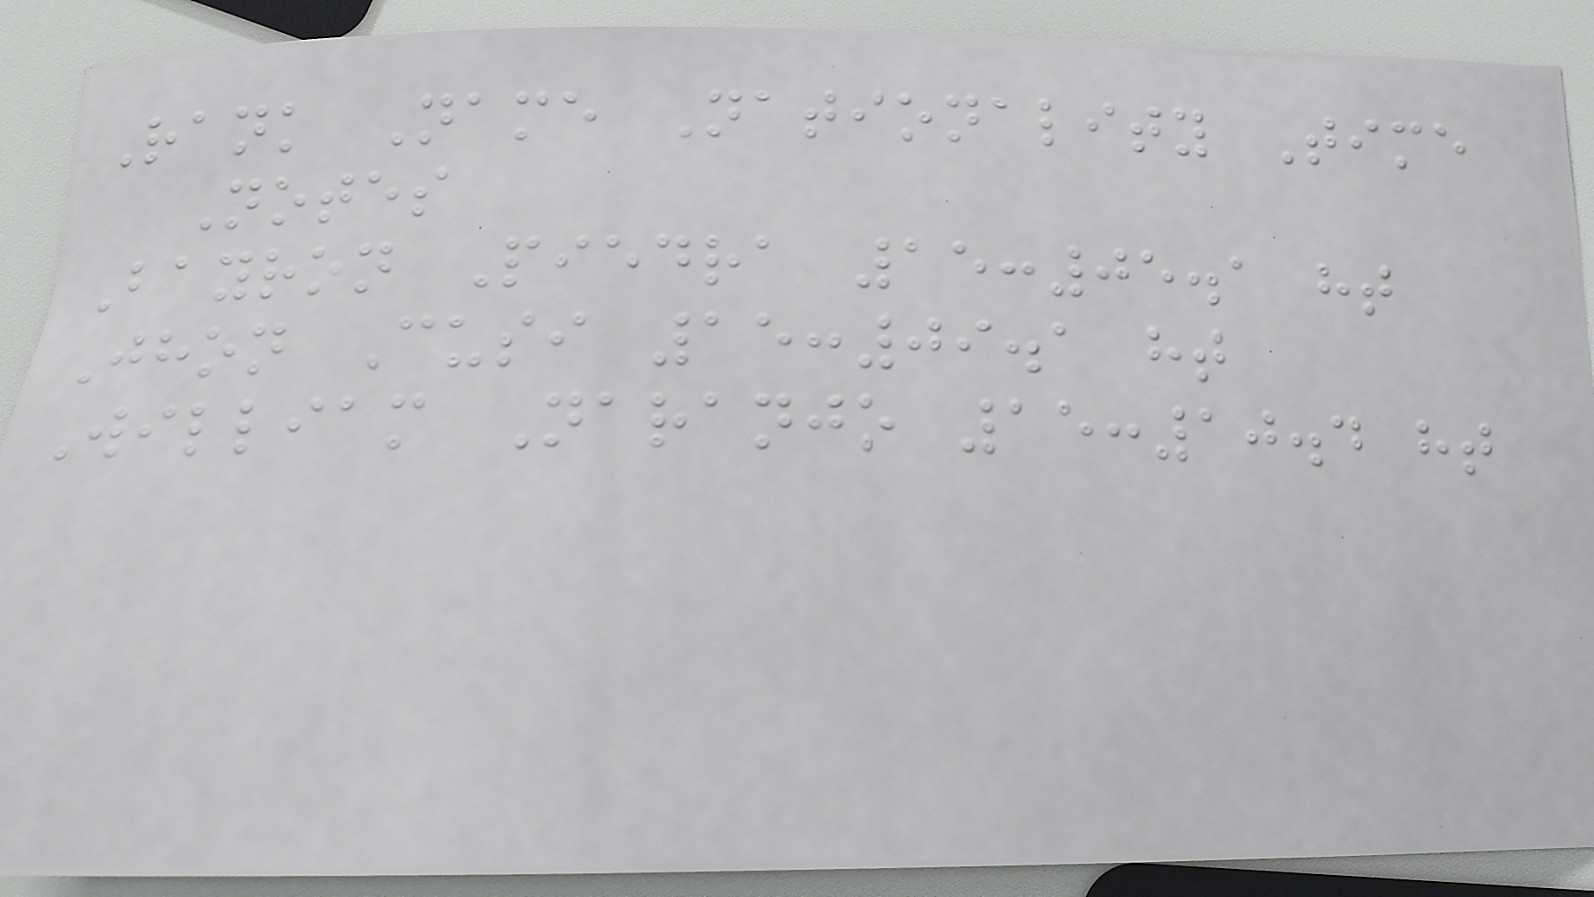Rank Name Nationality Time
Notes
Bayron Piedra 15:05.1 ht
Jhon Cusi 15:09.1 ht
William Naranjo 15:10.4 ht
